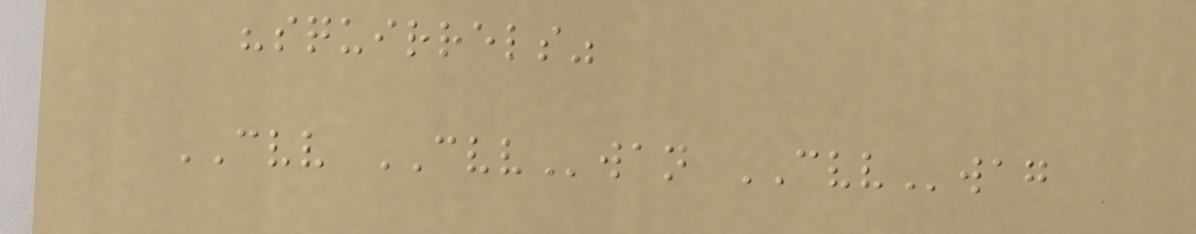"squirrels"
CVV CVVwan CVVwag
